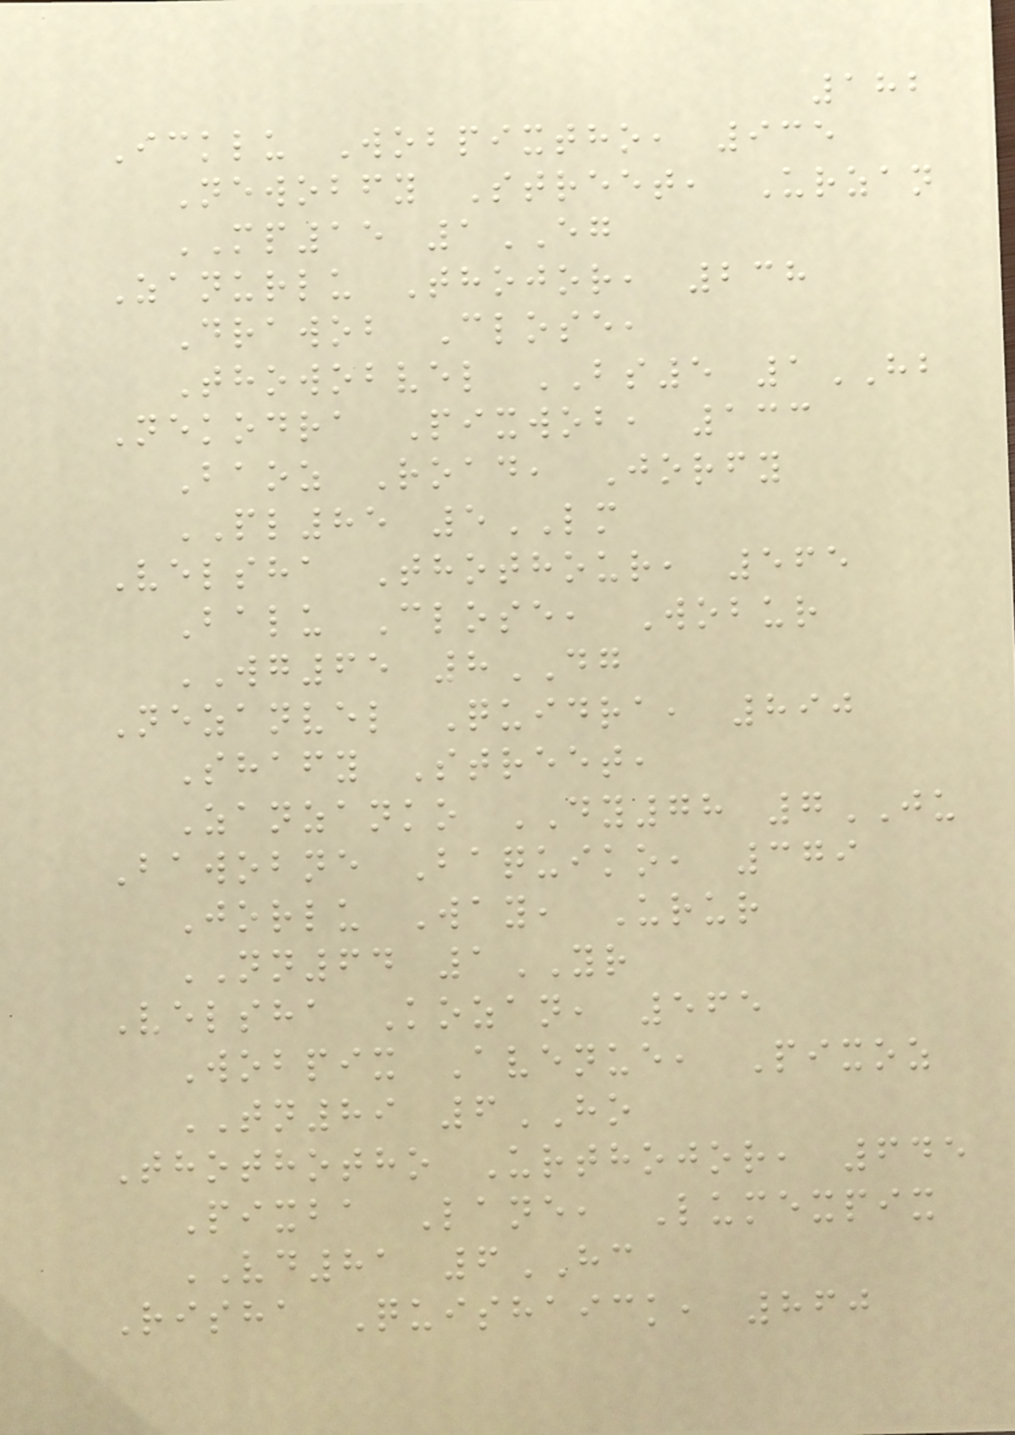182
Icklu Wobpixtho, 935
Newobfy Street, Urzan
MP15 1EG
Zanurlu Thojor, 238
Drawob Close,
Thowobvel BS5 1HB
Nekodra Pixwob, 133
Baoz Road, Jorfy
PL85 5LM
Velsha Thothour, 565
Balu Close, Wobur
WG65 8DG
Nezanvel Quidra, 890
Shafy Street,
Zanzanko DY78 7JU
Bawobne Baquiko, 379
Jorlu Way, Urur
NN64 1YR
Velsha Kozan, 565
Wobpix Avenue, Pixoz
TN89 6HO
Thothotho Urthojor, 645
Pixba Lane, Lumexpix
VD81 6HC
Risha Quishaick, 860
